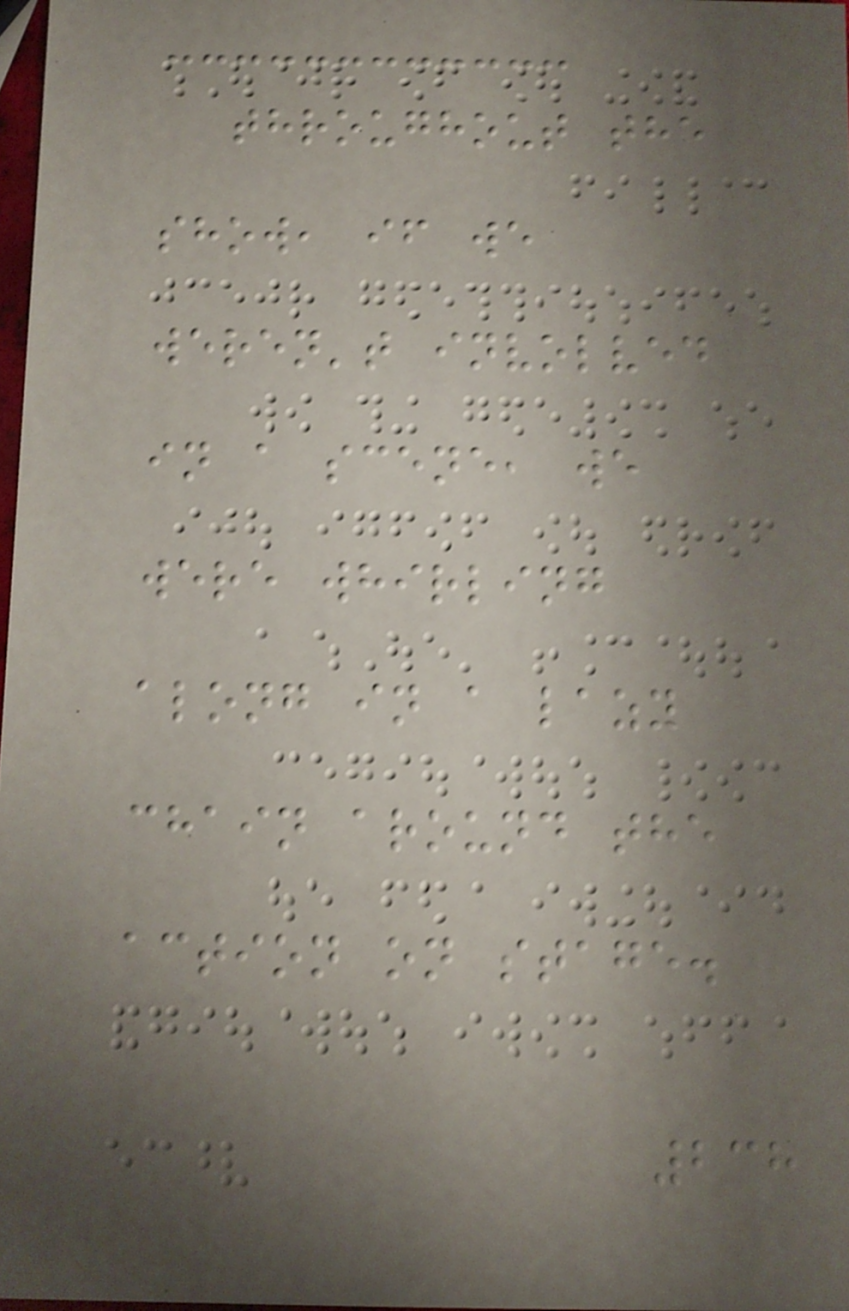throughout the
show, if we
weren't involved
in a scene, we
were whirling
along in a lazy
chain around the
action on stage.
238
